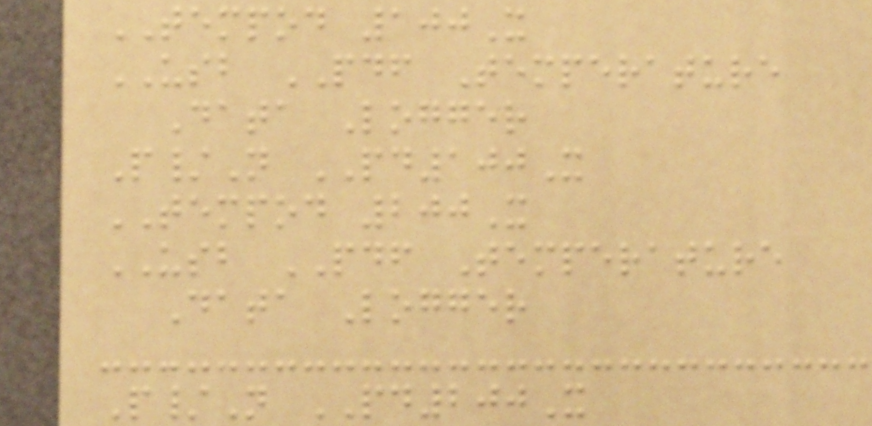TEMPOD 100X
USB PDF Temperature
Data Logger
P/N PD100X
TEMPOD 200X
USB PDF Temperature
Data Logger
P/N PD200X
